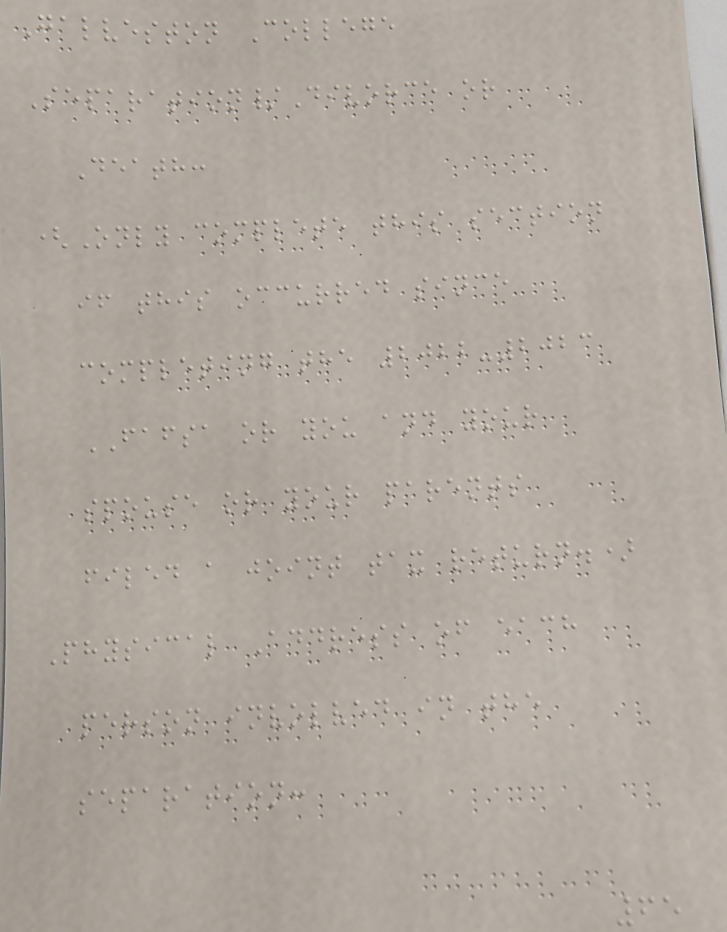Galveston College
Separation/Divorce or
Death:
(Only complete this section
if this occurred since
completing the 2022-2023
FAFSA or you and your
spouse or your parents
filed a joint tax return.)
Physical Address of each
person involved in the
separation:
65
